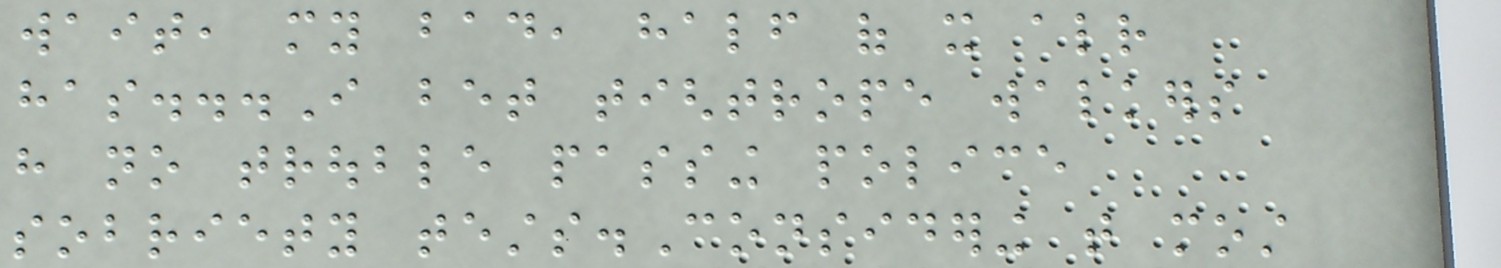wait, my bad, half of it already
has...I bet tightrope walkers
have no trouble passing police
sobriety tests.Considering that most
